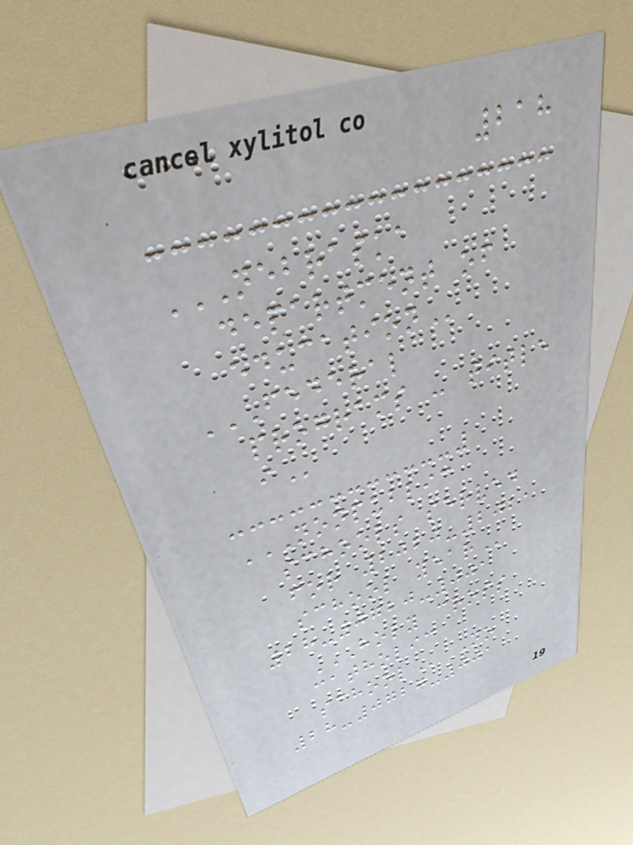218
NEBRASKA
DEPARTMENT OF
EDUCATION
FEDERAL
PROGRAMS - TITLE
I
NONPUBLIC
SCHOOLS SERVED
FOR 2020-2021
SCHOOL YEAR
28-0720-001
HOLY CROSS
CATHOLIC
SCHOOL No
28-0727-001
